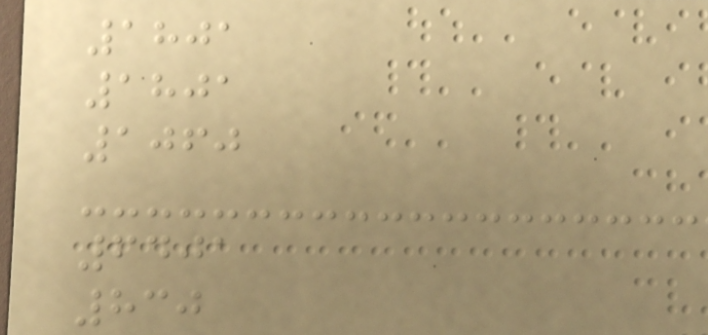1801
1801
1060
6401
830
